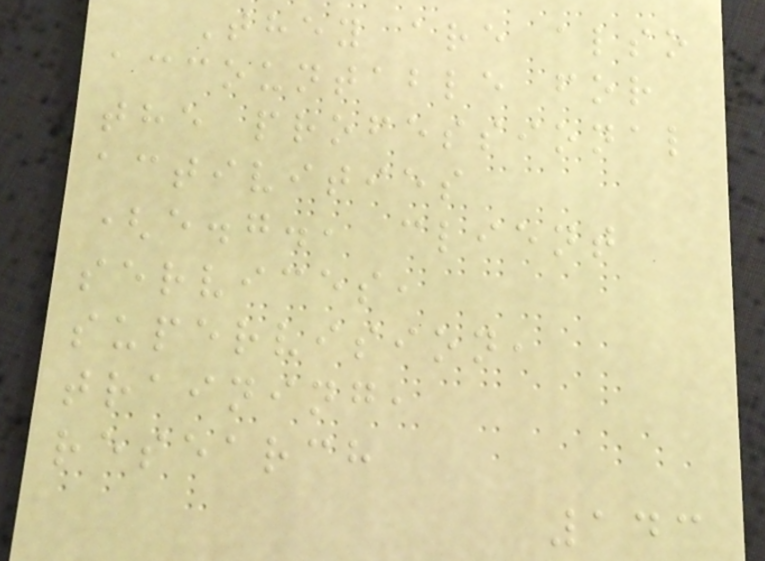They are also
accountable for
the professional
activities
(e.g., client
services,
supervision,
training,
research
143
